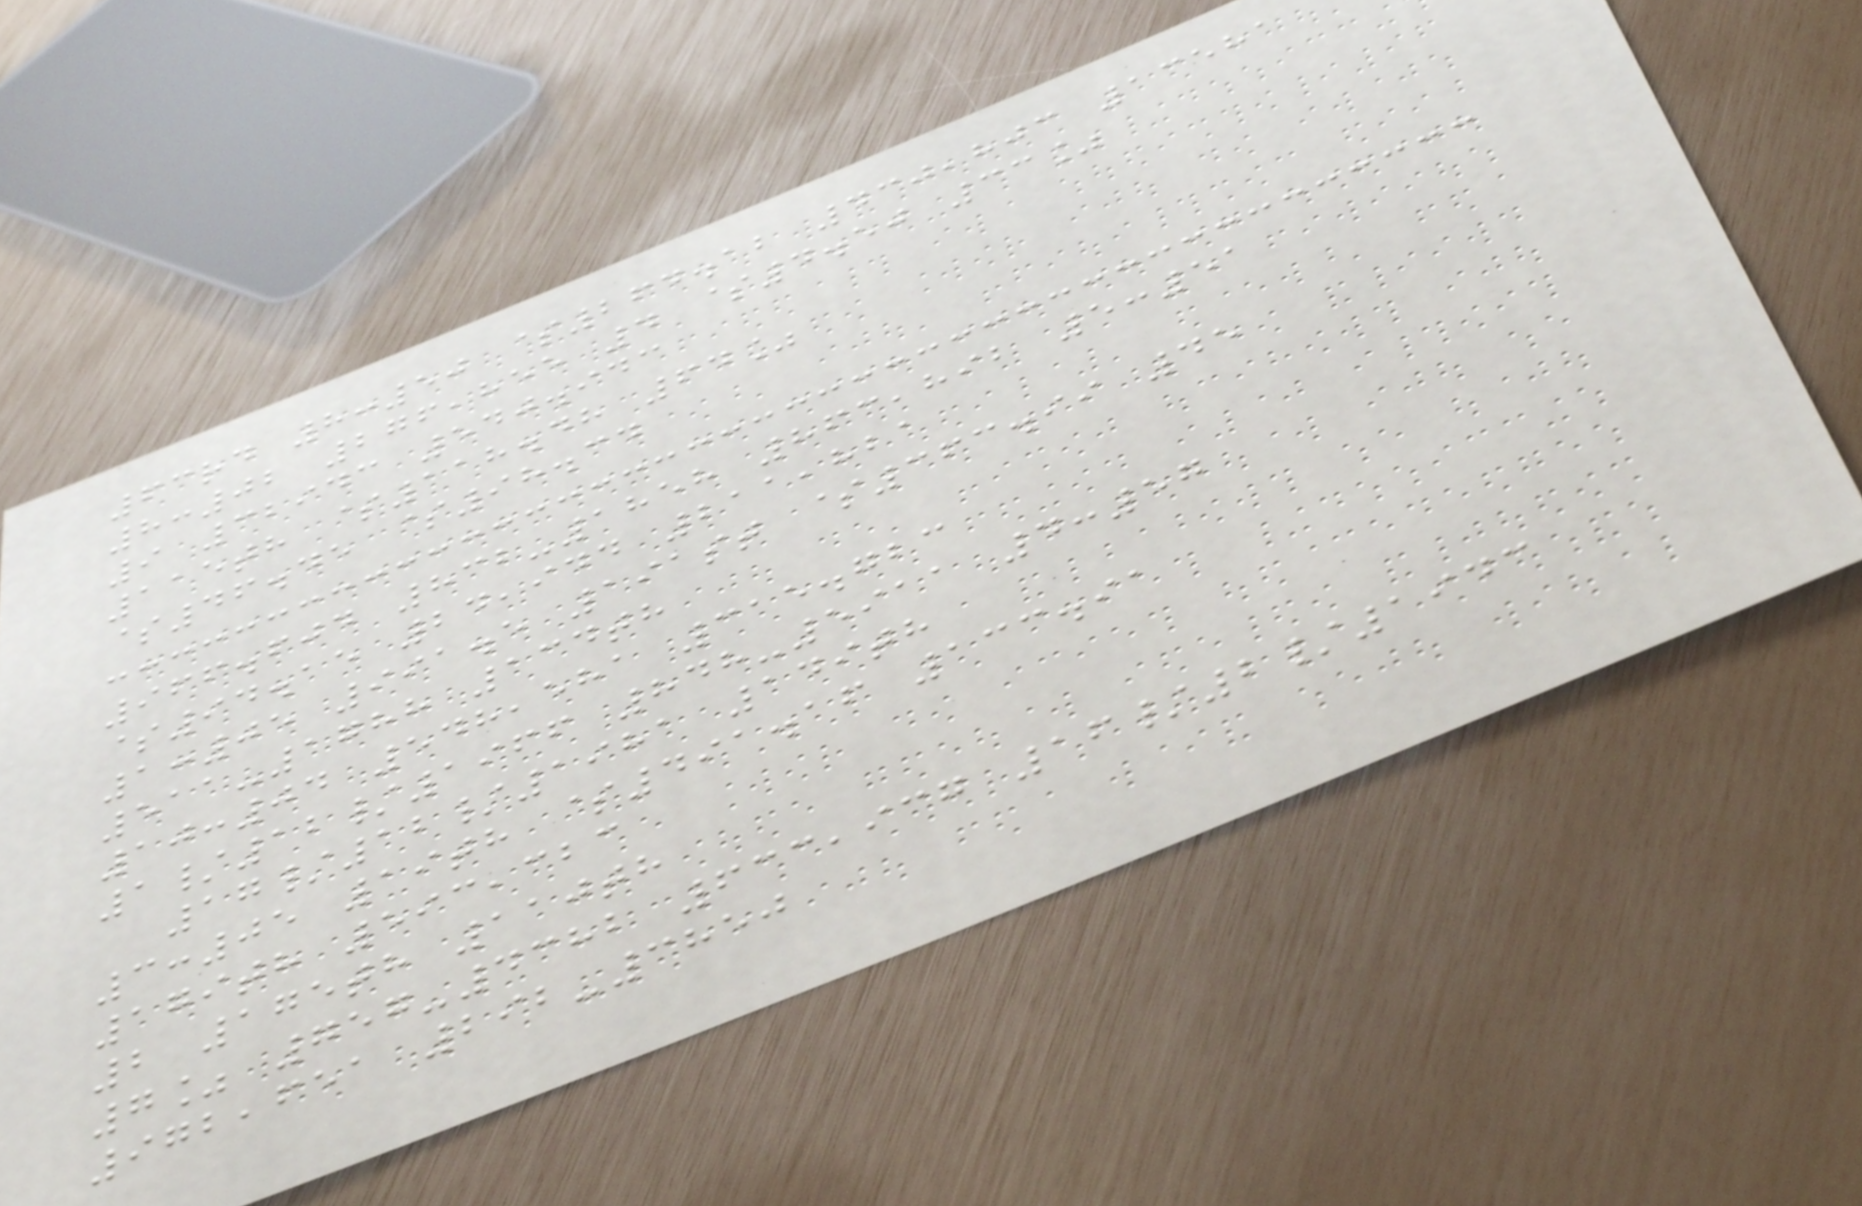63rd 8:50 $264.12 430,803 13581
8:02 276,855 4 $4.50 33%
9 32943 540.943
115th $118.48 64%
$46.45 $98.34
966.604 832-1858 863,892 5:51
$94.15 24,944 211,821
1:05 991.5 191st $363.99 45
511-1788 134th
10:04 548,581 315.723
1/12/1966 848-5911 4:57
17/12/1981 149th
3:05 19th $491.16 133.91
179th 593,323
2 175th 110th
7% 757-4382 633,937 16/2/1943
972,651 292-3850
